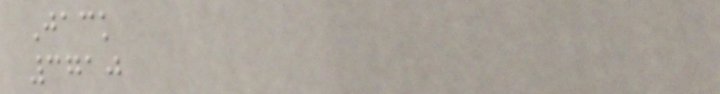Jack
3710
